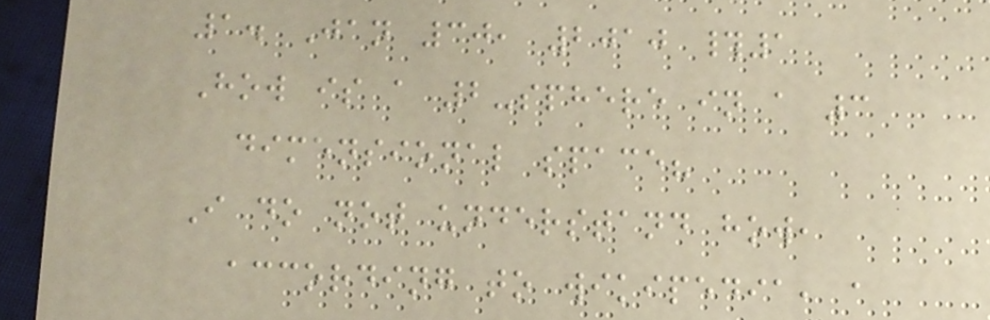1. Jan 30, 2010 #1
How is a 2-sphere in a 3
dimensional space?
I do not understand how,
according to wikipedia, a
